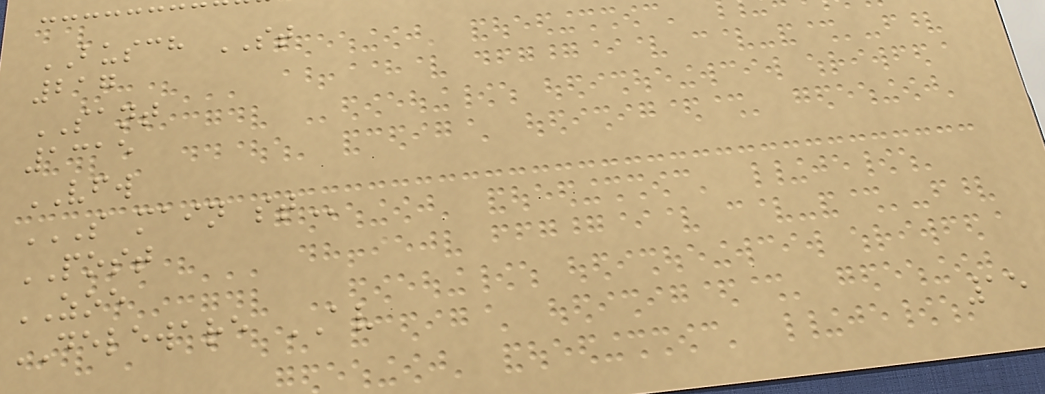BUSCH ST
217
SANT
1315
VFW
S MAIN ST
POST
ZOE
DELEWARE AV
15
